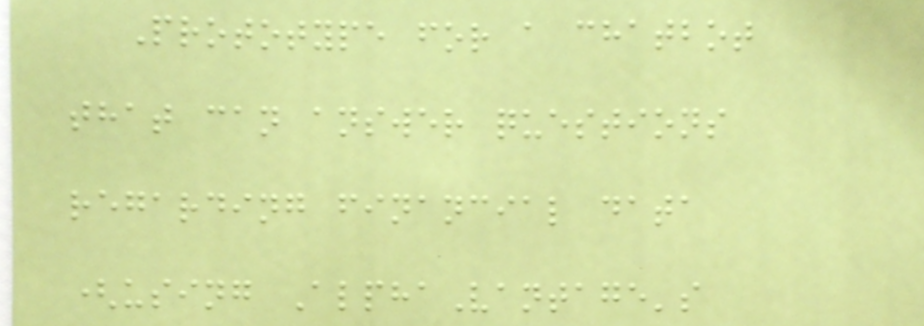Prototype for a chatbot
that can answer questions
regarding financial data
(using AlphaVantage's
